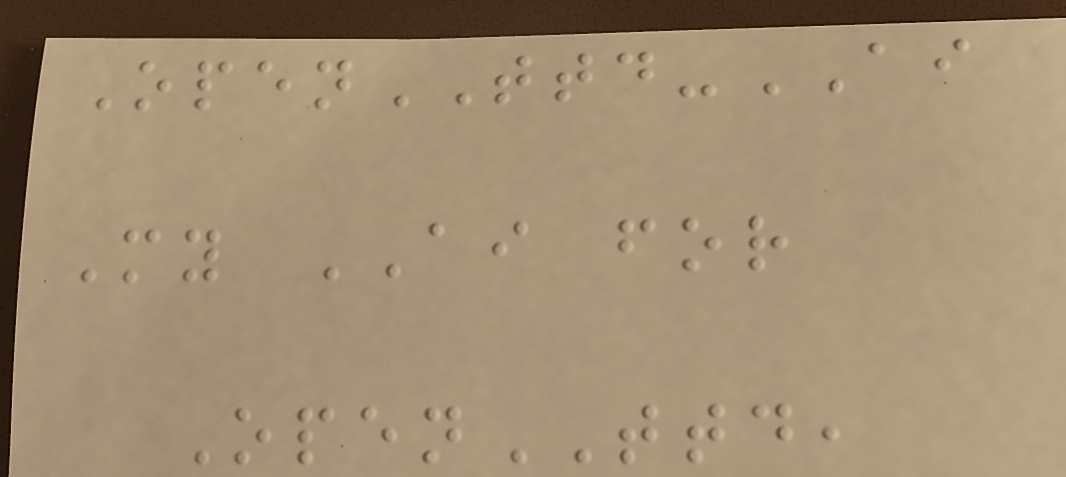OpenTTD-AI
My AI for
OpenTTD,
